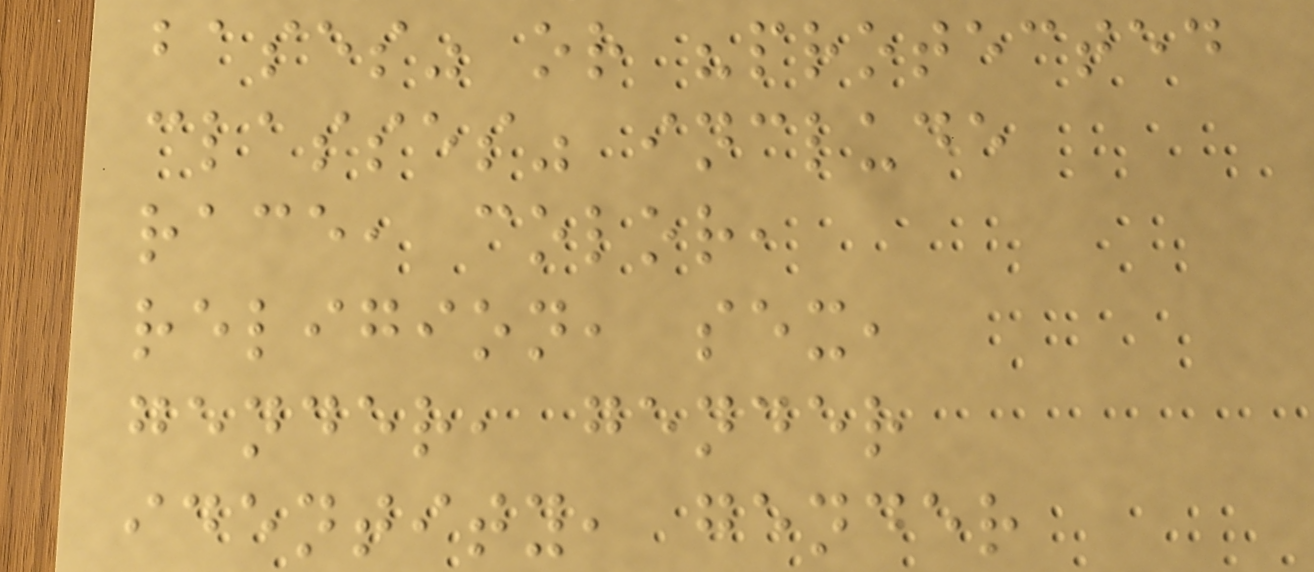bases" or "protected
classes" include
race, color,
religion, sex,
gender, gender
identity, gender
